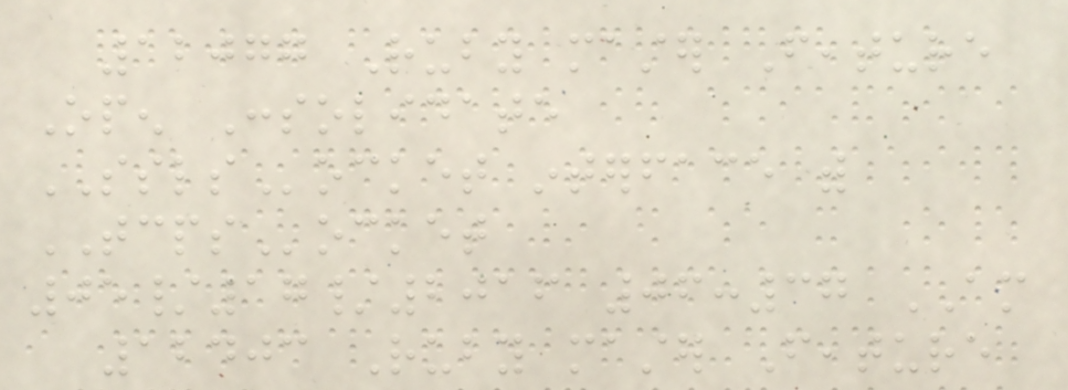12077 Ruby master Feature
Open Consolidate
SSLSocket interface with
TCPSocket
05/17/2016 06:37 AM
12403 Ruby master Feature
